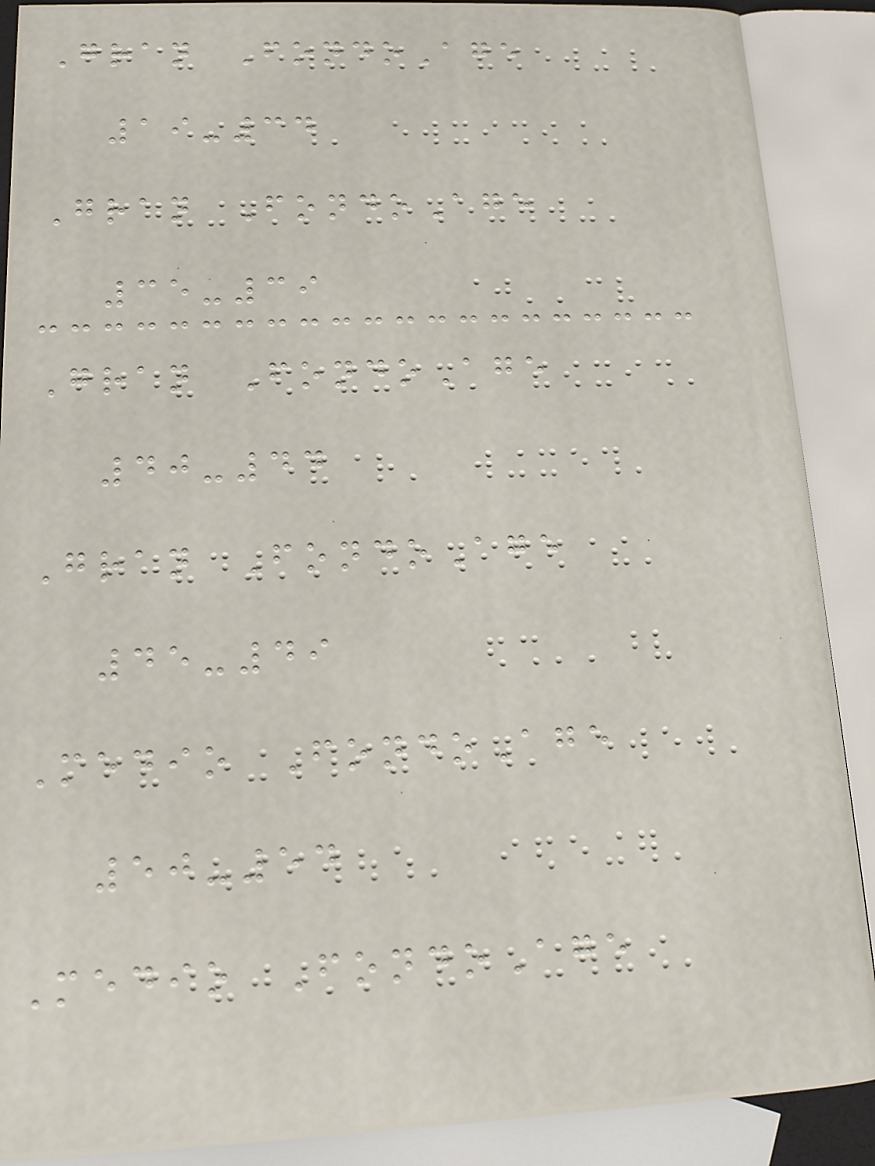Gran FondoAge
19-34
Gran FondoAge
35-39
Gran FondoAge
40-44
Gran FondoAge
45-49
Medio FondoAge
50-54
Medio FondoAge
